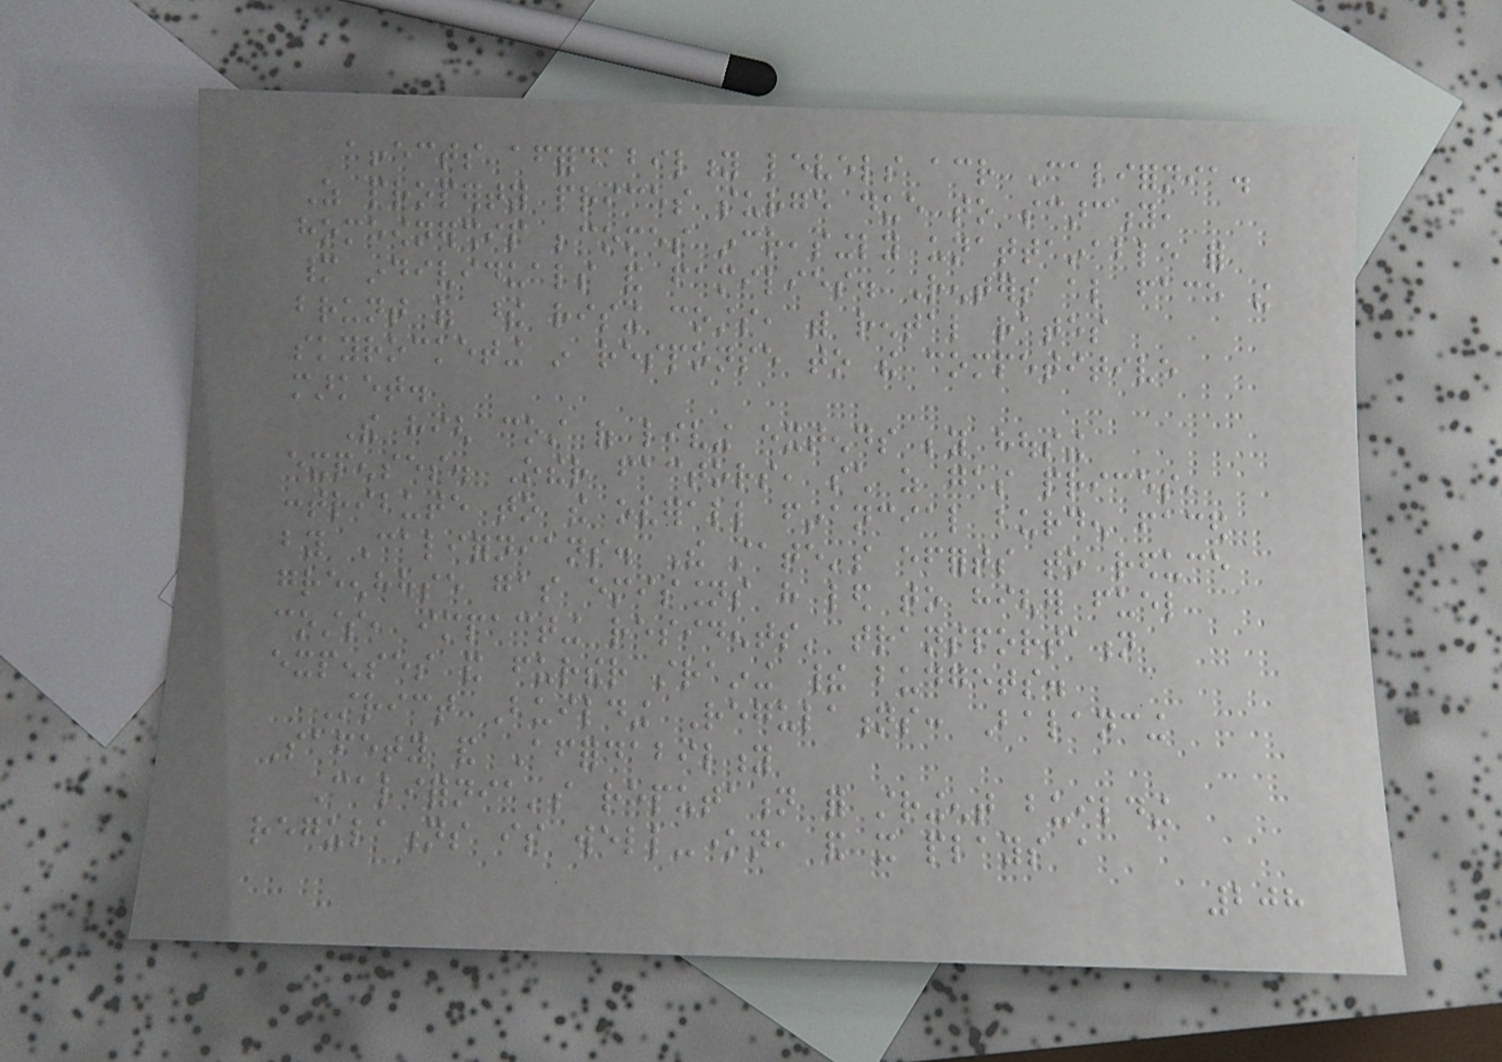affects affordability levels across California.
As property prices surge due to scarcity,
homeownership becomes increasingly unattainable for
many individuals and families. Renters also face the
brunt of these rising costs, with rental rates
skyrocketing in response to the competitive
market.
The high cost of living extends beyond housing
expenses. Other factors, such as gas prices,
contribute to the overall financial burden faced
by Californians. The state's efforts to reduce
greenhouse gas emissions have led to higher fuel
costs, impacting residents' transportation
expenses and further straining their budgets.
Strict Building Regulations: Balancing
Safety and Affordability
California's reputation for stringent building
regulations is well-known, and it plays a
208
